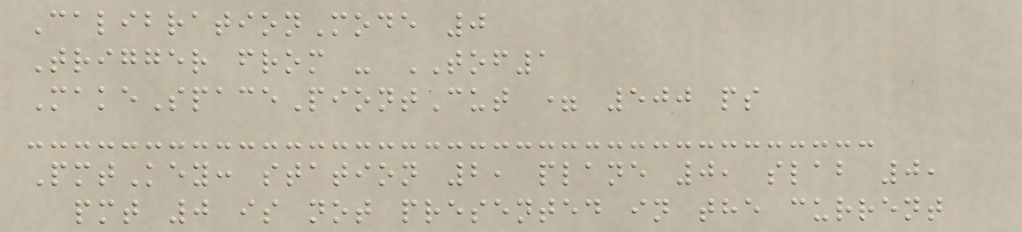CalibrationMode 0
Trigger from - TOF1
MakeSpacePiontCut = 500 ps
PmtKey: station 2, plane 0, slab 0,
pmt 0 is not presented in the current
